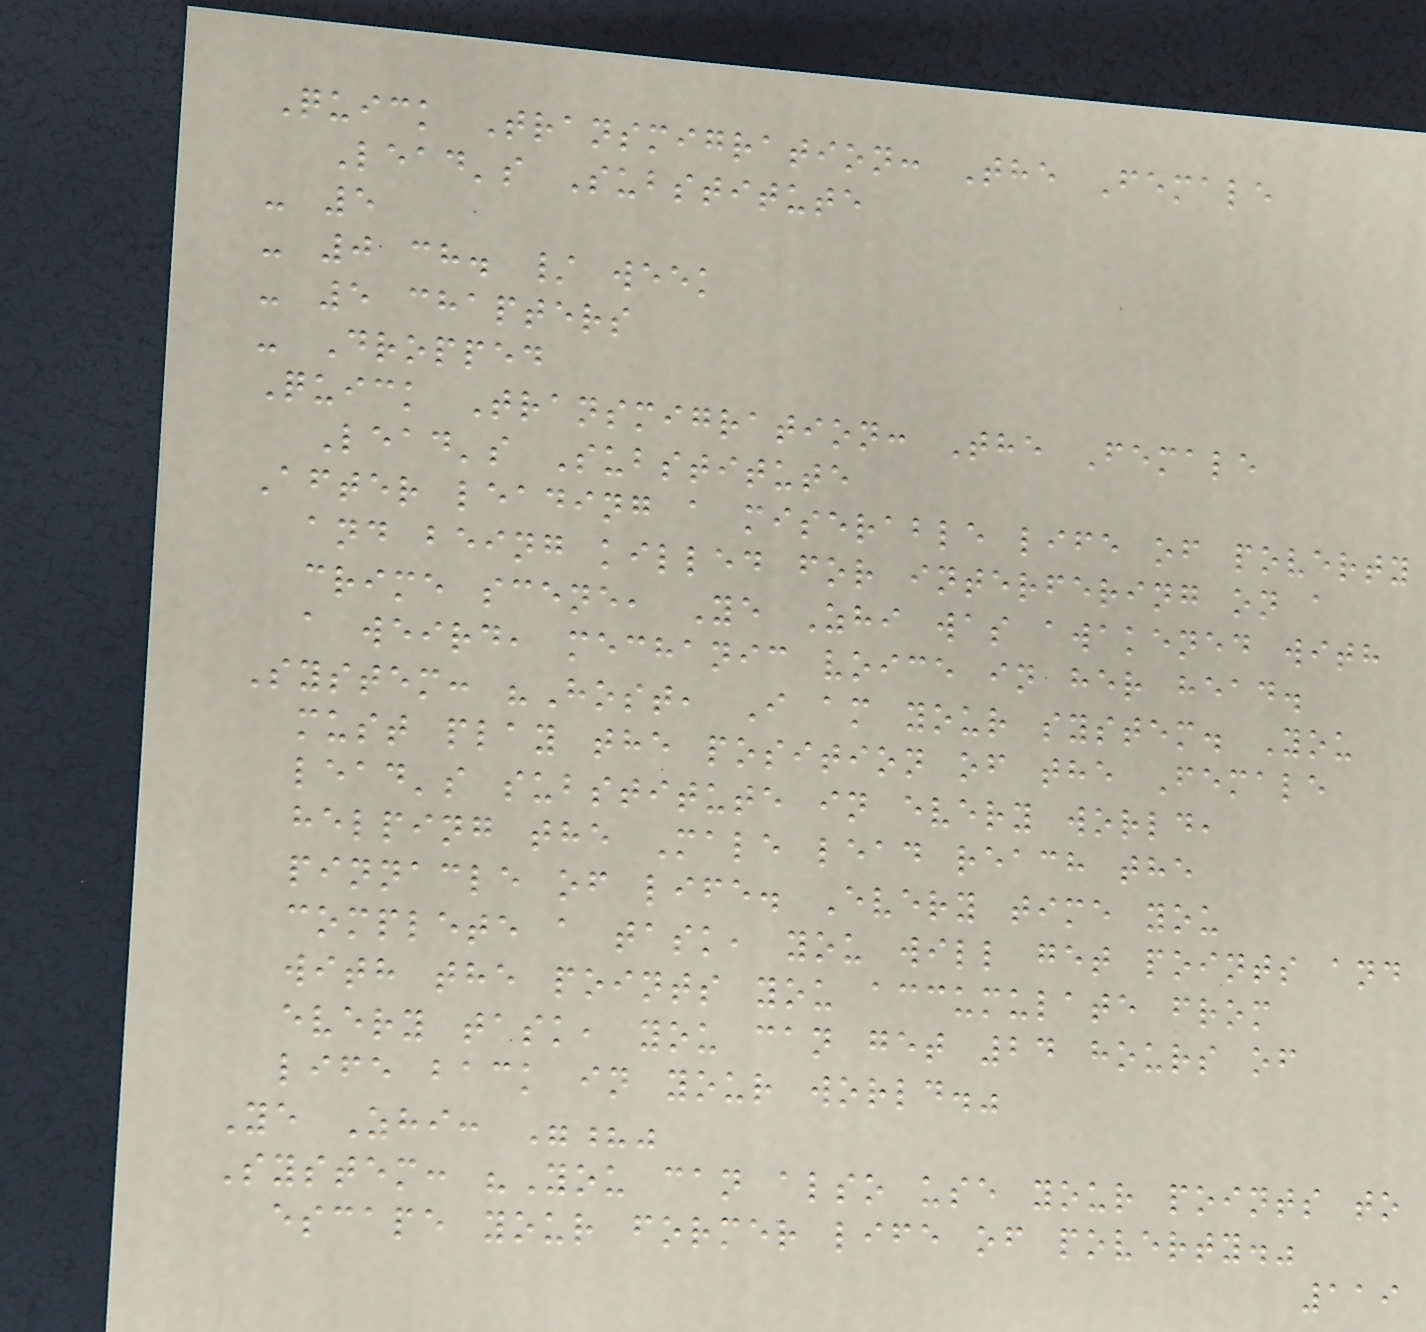Quick Transmigration: The Female
Lead's Substitute
- 5
- 0 ch. / week
- 5 chapters
- Dropped
Quick Transmigration: The Female
Lead's Substitute
After leading a miserable life of poverty
and being killed for interfering on a
crime scene, Ye Zhi was awakened with
a weird, mechanic voice in her head.
System: "Host, I am your system. You
must play the position of the Female
lead's substitute in every world,
helping the Male lead reach the
pinnacle of life. Every time you
complete a task, you will get points and
with the points you accumulate from
every task, you can get 24 hours of
life back in your world."
Ye Zhi: "?"
System: "You can also use your points to
escape your former life of poverty."
119
